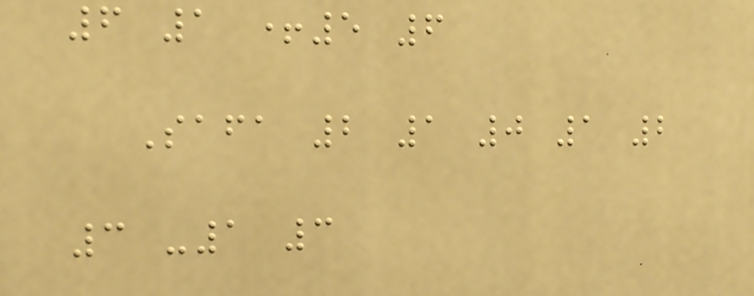6 1 +5 6
Safa 2 1 0 1 2
3 -1 3
